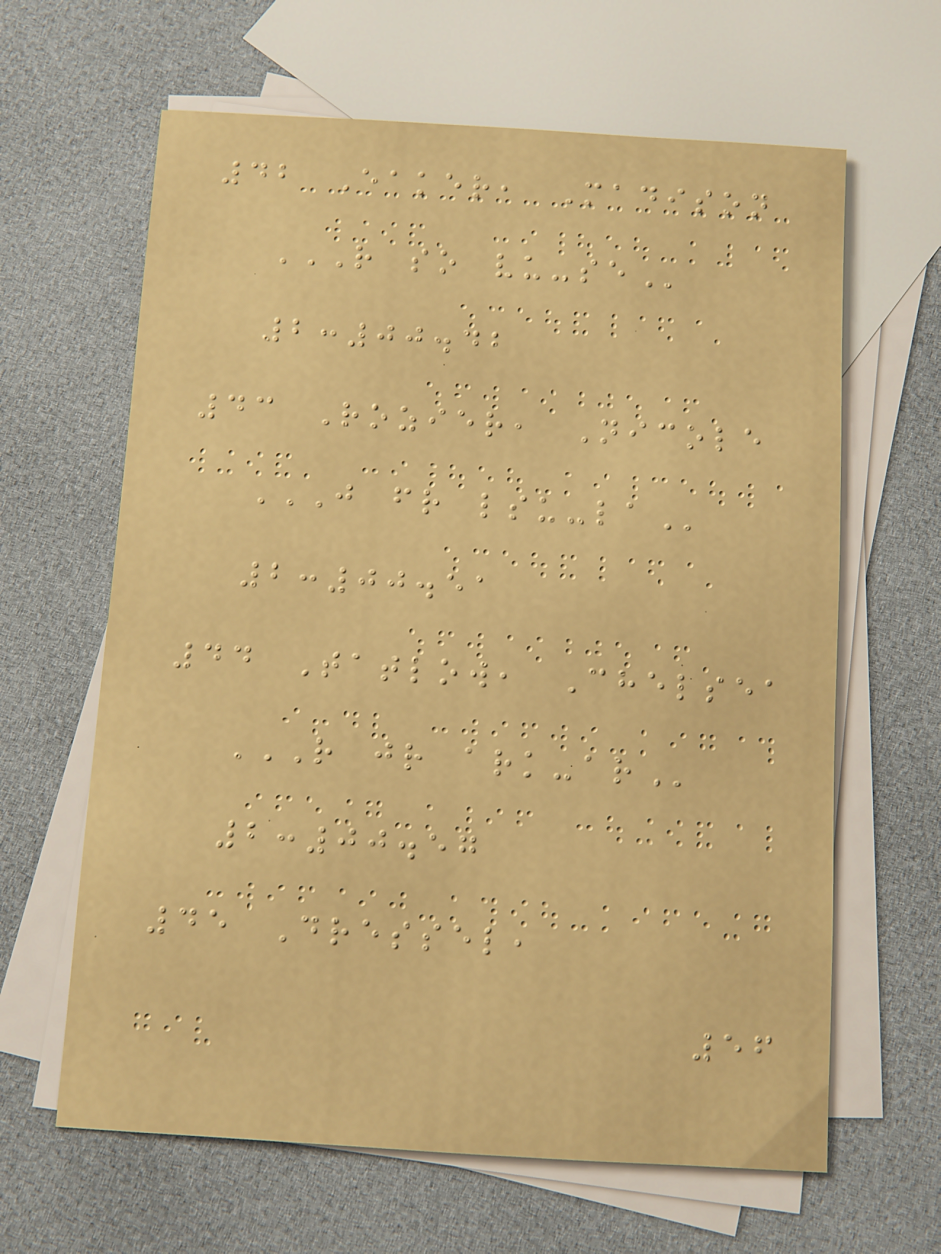42 Eaker, Madison
R SO VU-SE
2:00.42
43 Rozier, Nicole
J FR LSU-LA
2:00.51
44 Tatlow, Chelsea
R JR ARK-AR
2:00.57
45 Dressel,
56
